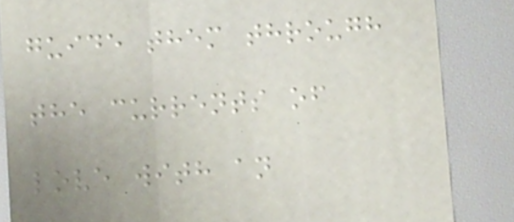guide them through
the currents of
love with an
